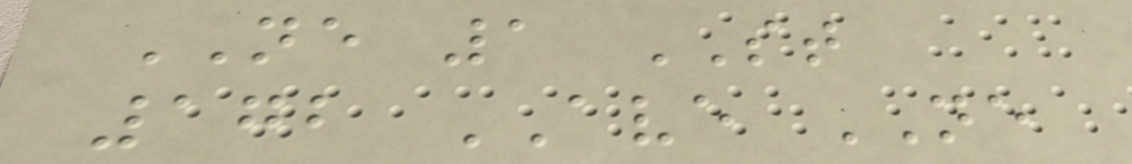NE 1 ST
172 AVE NE
